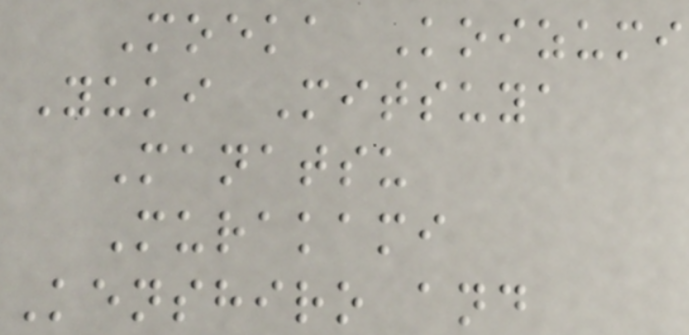Moeka Koizumi
Yuki Mitsuya
Manatsu
Murakami
Kenshiro and
